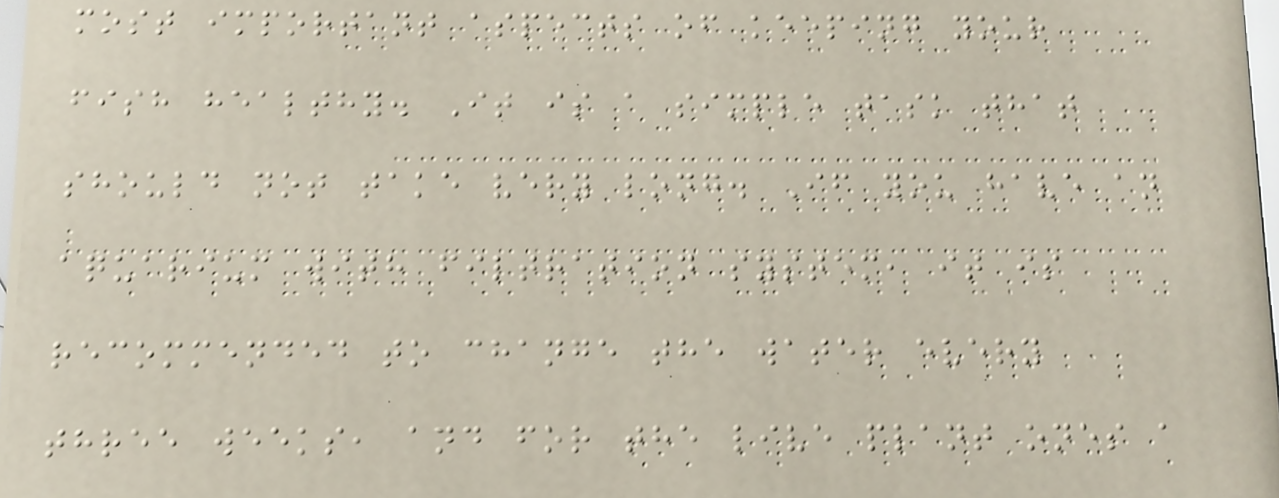most important aspects of keeping your
fish healthy. It is a simple task that
should not take very long. If you have an
aquarium with filtration system, it is
recommended to change the water every
three weeks, and for the live plant ones a
